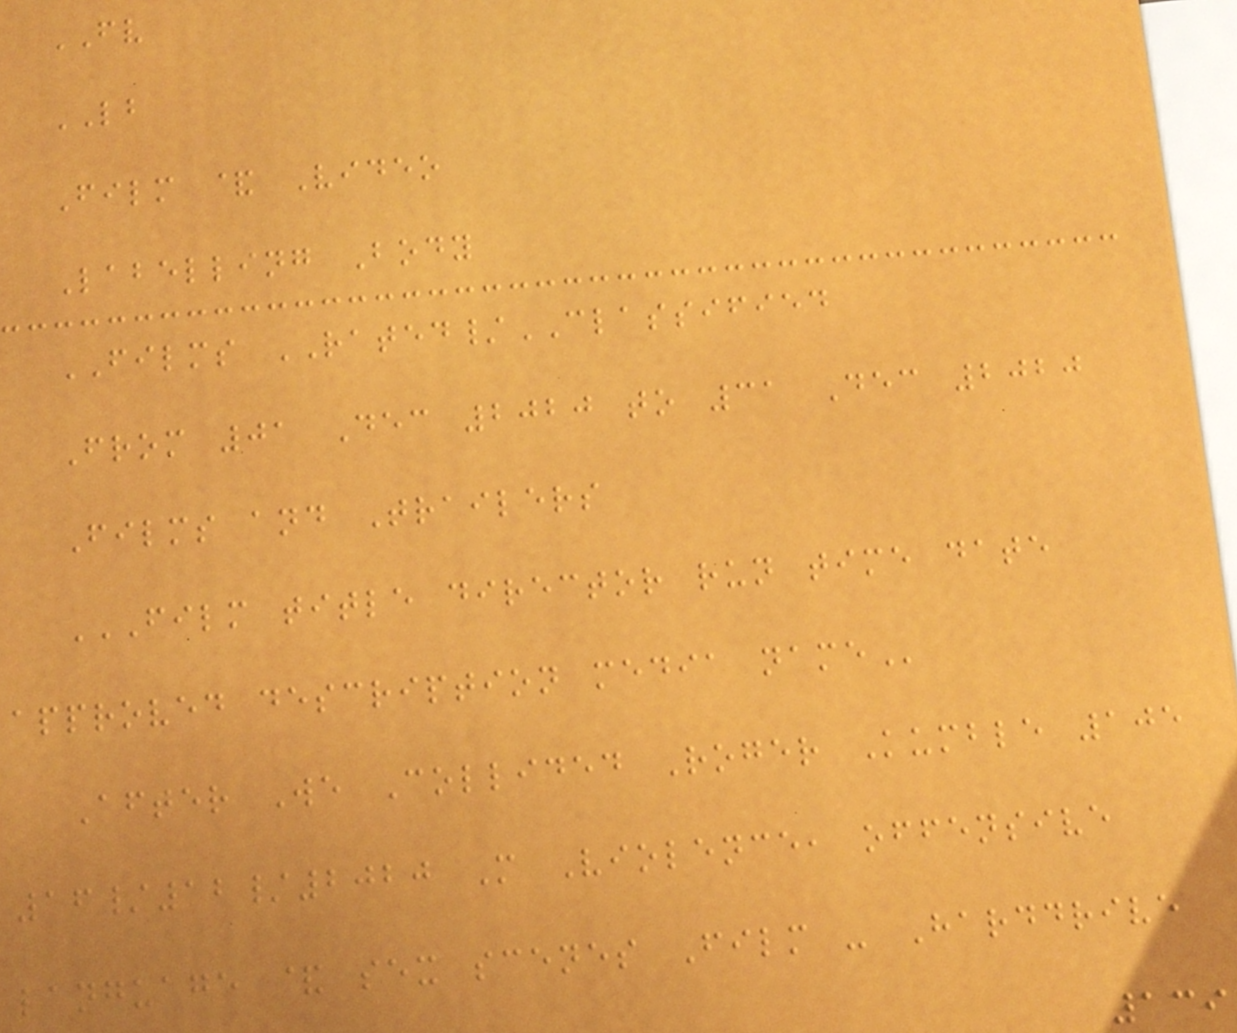FV
LB
Film & Video
Labelling Body
FILMS RATED/CLASSIFIED
From 01 Dec 2020 to 31 Dec 2020
Films and Trailers
FILM TITLE DIRECTOR RUN TIME DATE
APPROVED DESCRIPTION MEDIA NAME
After We Collided Roger Kumble 105
16/12/2020 M Violence, offensive
language & sex scenes Film - Harddrive
139
